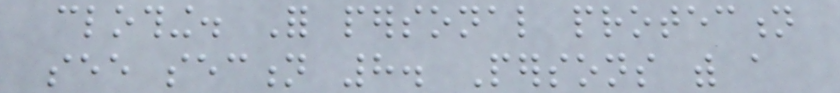clothing. For personal protection
see section 8. Persons with a
